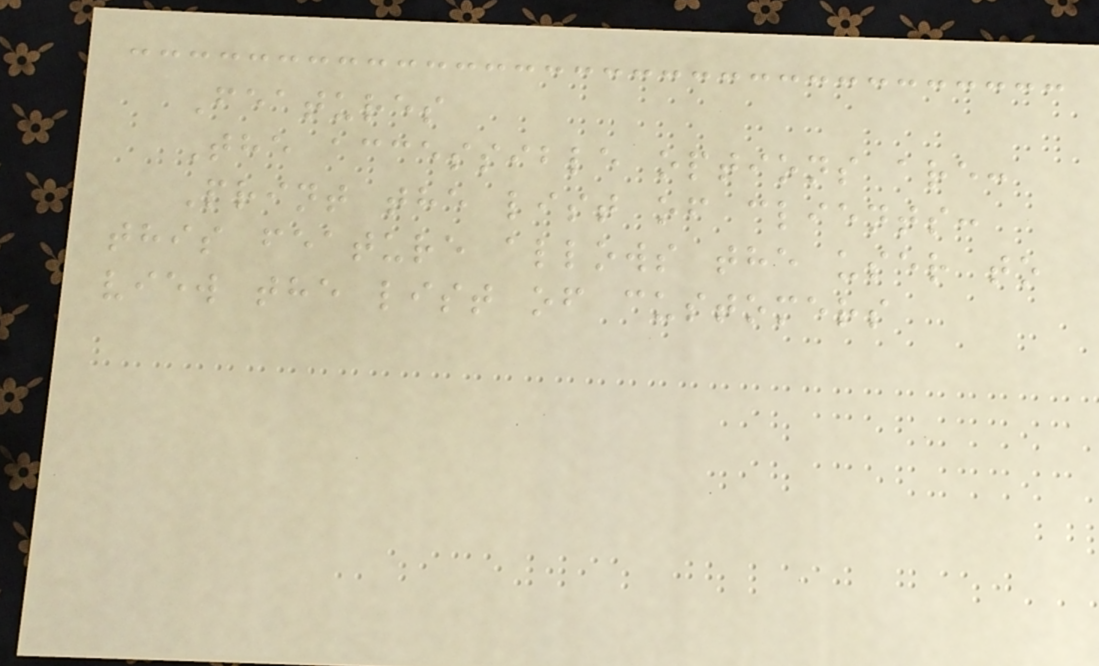Features
The accessible options are:
Print the list of clients:
this feature allows the user to
view the list of customers
